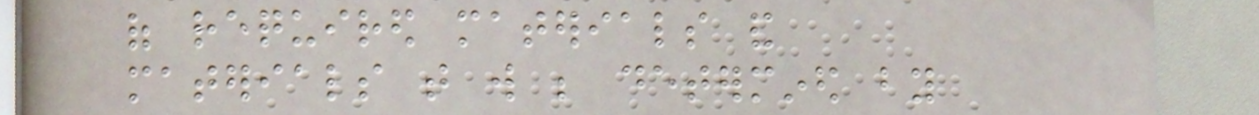of required materials and
materials that will be determined by
